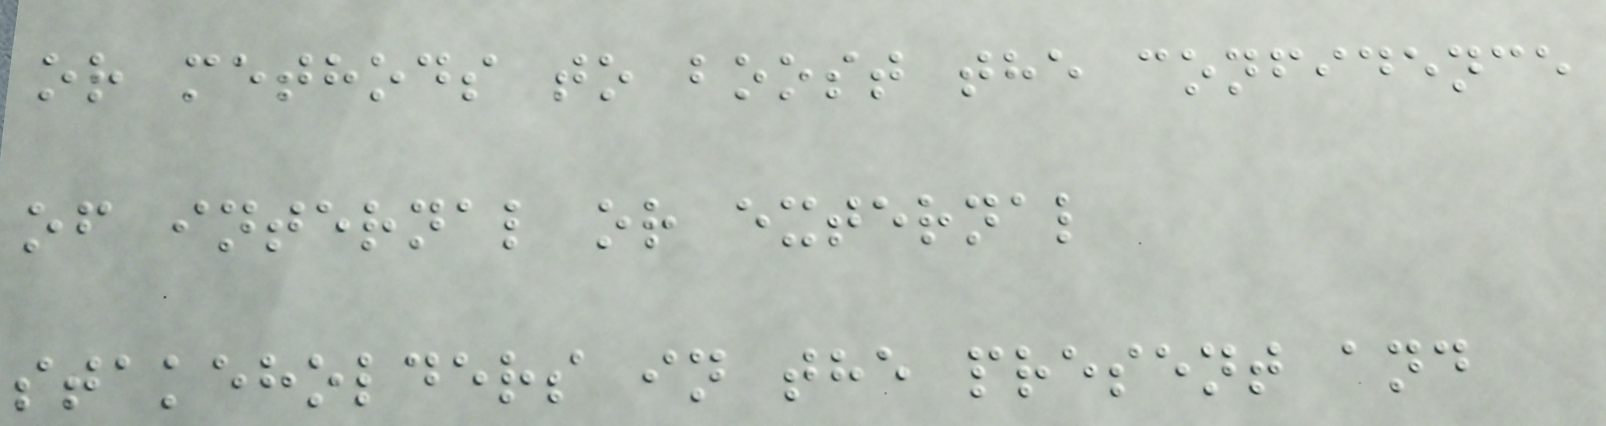or methods to boost the confidence
of internal or external
stakeholders in the present and
